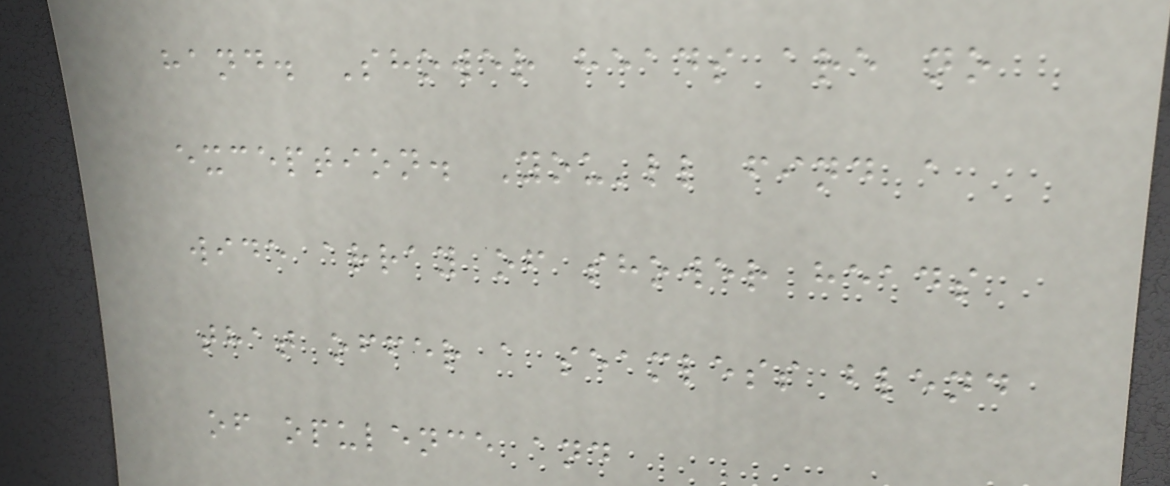hand. Shower heads are no
exception. You'll find a
wide array of shower heads
that offer a seamless blend
of opulence and
